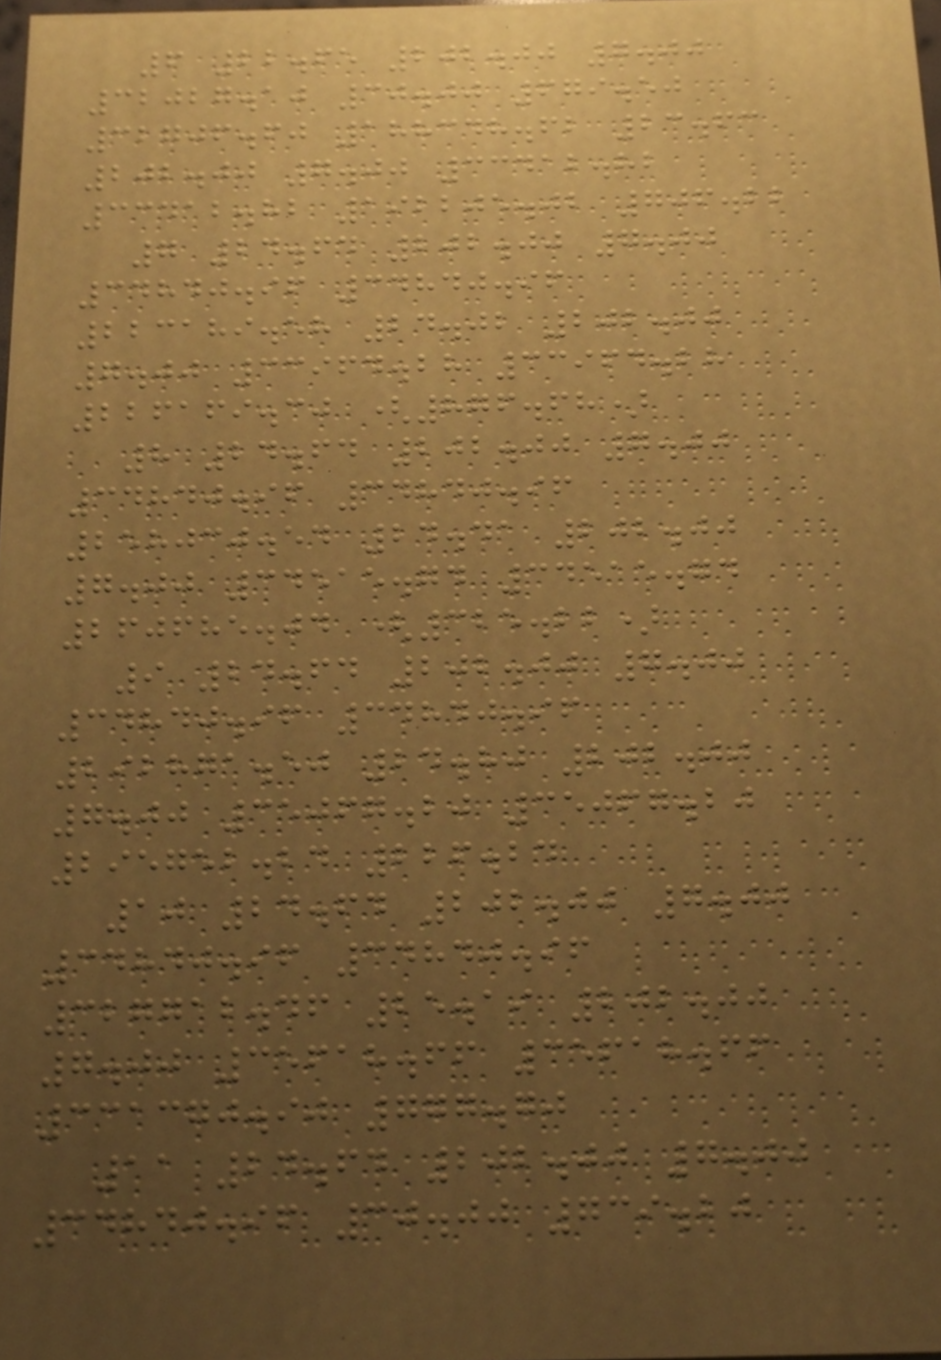6 22.65 202.00 7.00
32027.10 30.00 679.50
32706.60 188348.62 23.63
202.00 7.00 33412.82
33412.82 192205.02 706.22
7 24.64 202.00 7.00
34840.96 34840.96
223189.58 24.02 202.00
7.00 33964.28 33964.28
226169.30 (876.68)
8 24.64 202.00 7.00
34840.96 34840.96
258030.54 24.41 202.00
7.00 34515.74 34515.74
260685.04 (325.22)
9 24.64 202.00 7.00
34840.96 34840.96
292871.50 24.80 202.00
7.00 35067.20 35067.20
295752.24 226.24
10 24.64 202.00 7.00
34840.96 34840.96
327712.46 25.19 202.00
7.00 35618.66 35618.66
331370.90 777.70
11 24.64 202.00 7.00
34840.96 30.00 739.20
